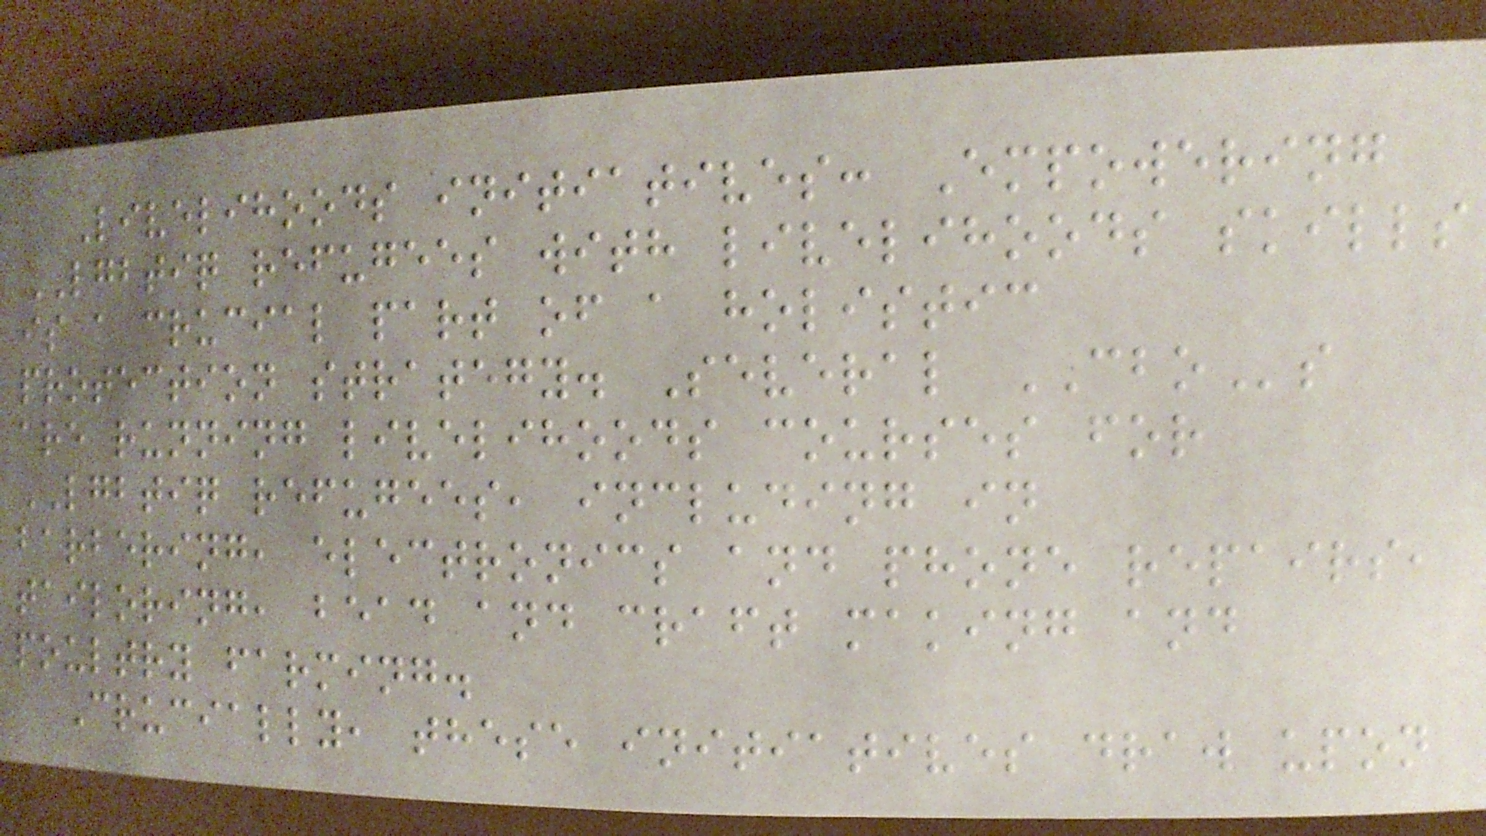Livelihoods initiatives: Empowering
LGBTIQ refugees with livelihoods skills
is a crucial part of a holistic
protection strategy. Several CBOs
are running livelihoods courses for
LGBTIQ refugees, including in
barbering, electronics and phone repairs,
tailoring, bead and craft making and
poultry farming.
Crucially, these initiatives draw upon
